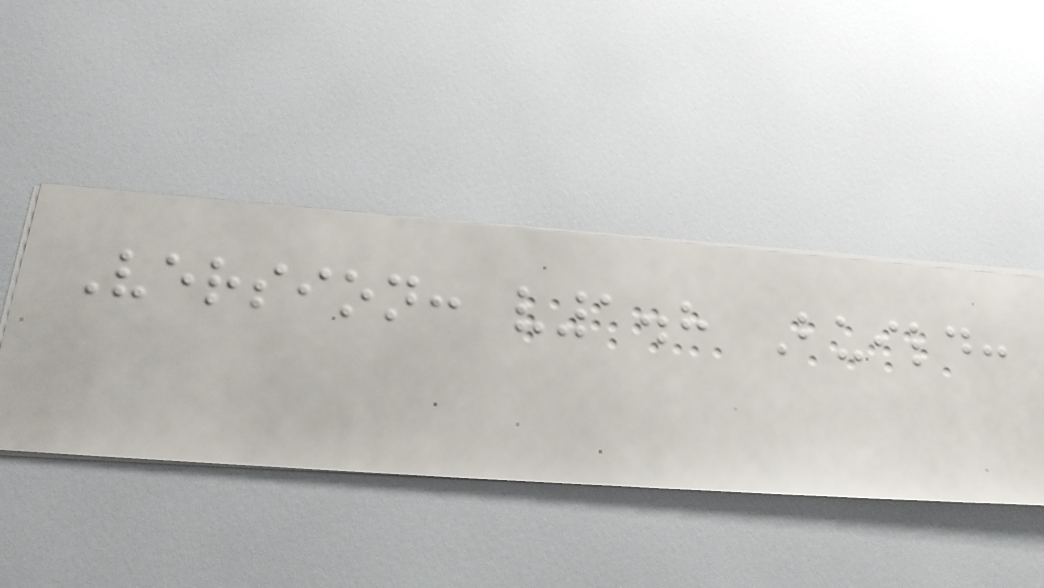Version: v1.8 Build:
